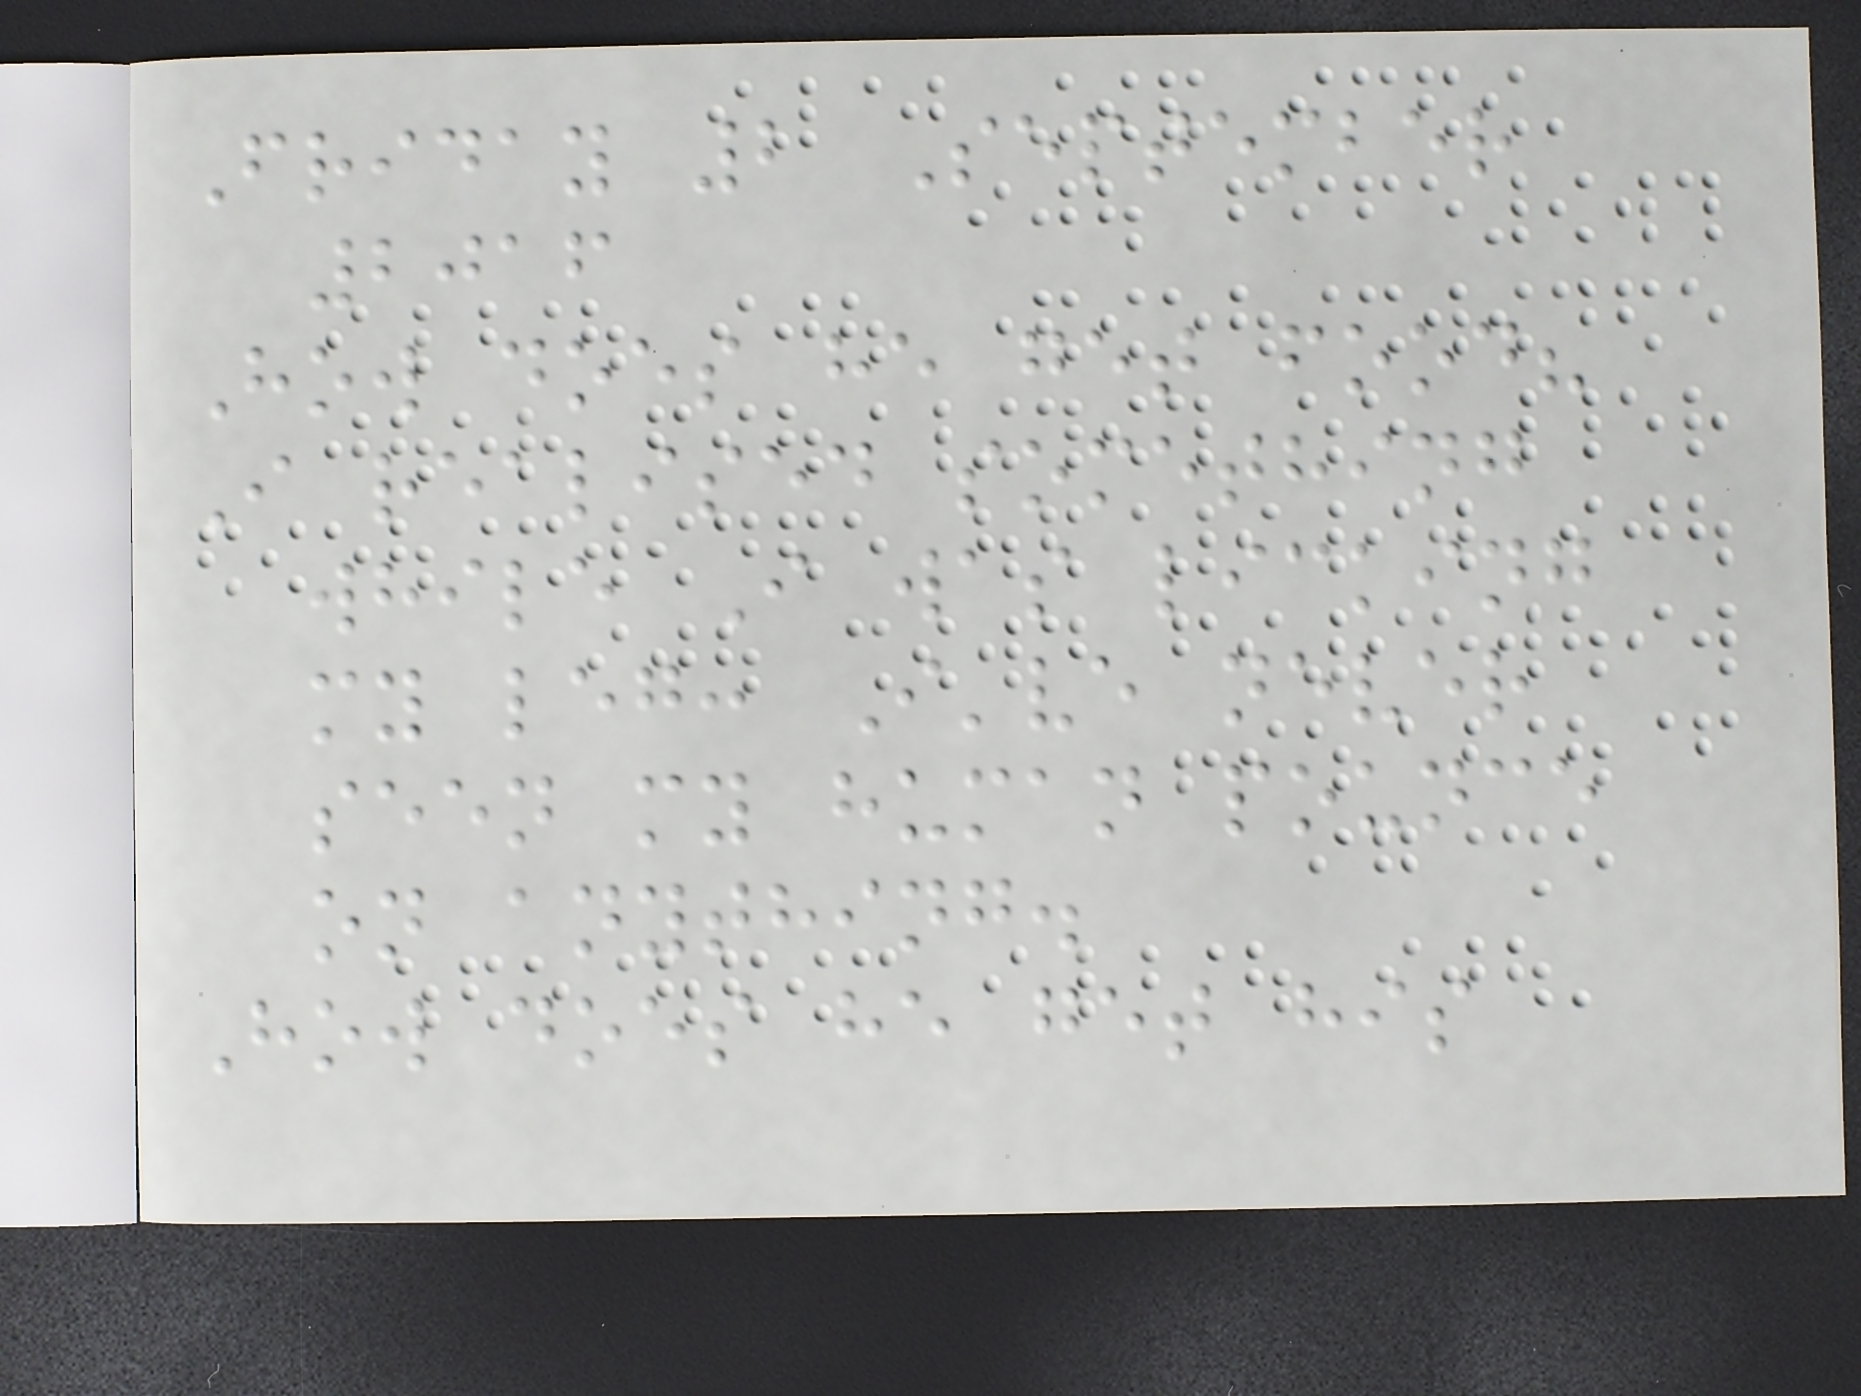Friday 2 September
2016
How does he get food?
I realised something
while I was licking
my leg: I've never
seen my human pounce
on anything.
How does he get his
